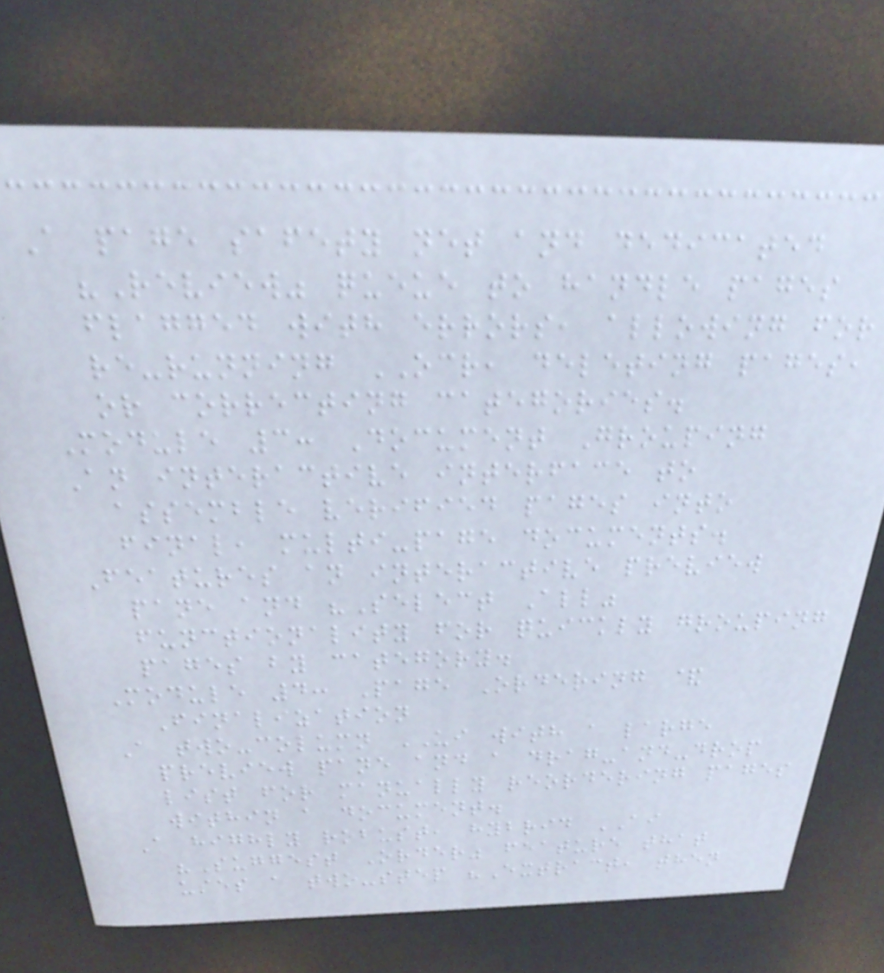A page safety net and dedicated
"Review" queue to handle pages
flagged with errors, allowing for
re-running OCR, deleting pages,
or correcting categories.
Module 3: Document Grouping
An interactive interface to
assemble verified pages into
final, multi-page documents.
Features an interactive preview
pane and "Select All"
functionality for quickly grouping
pages by category.
Module 4: Page Ordering &
Finalization
A two-column UI with a large
preview pane and a drag-and-drop
list for manually reordering pages
within a document.
A highly robust, hybrid AI
"Suggest Order" feature that
uses a two-step "Extract, then
